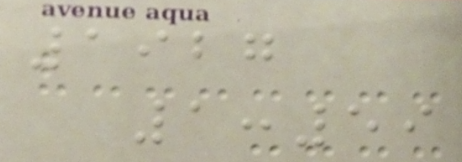1927
1:59
